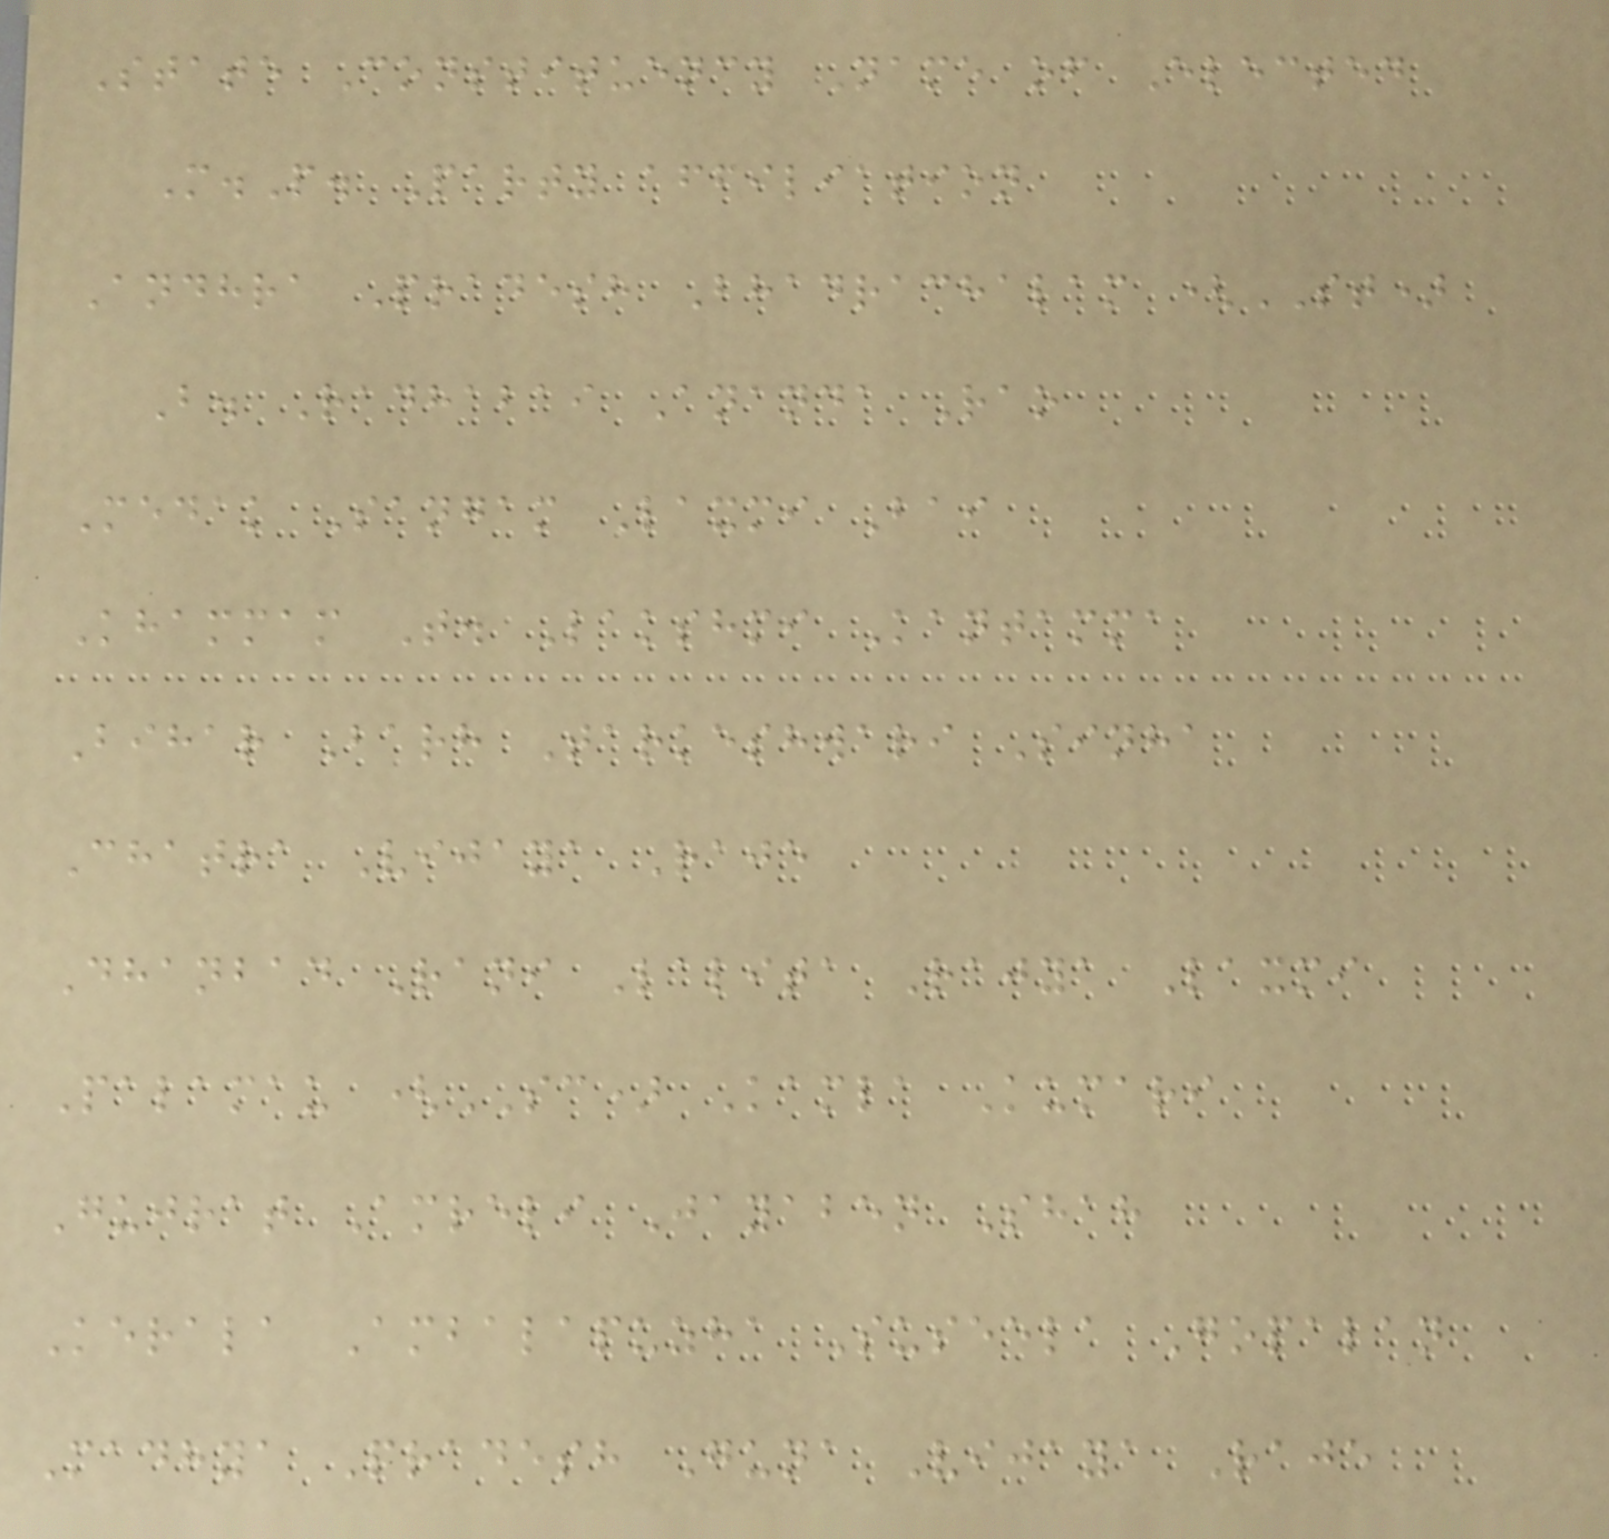State Constituency Name of Elected
M.P. Party affiliation
Andhra Pradesh Bhadrachalam (ST)
B. Radhabai Ananda Rao
Medak Sangam Laxmi Bai
Khammam T. Lakshmi Kantamma
Bihar Barh Tarkeshwari Sinha
Chatra Vijaya Raje
Dhanbad Rani Lalita Rajya Laxmi
Palamau (SC) Kamla Kumari
Gujrat Amreli Jayaben Shah
Kerala Ambalapuzha Suseela Gopalan
Madhya Pradesh Guna Vijaya Raje
